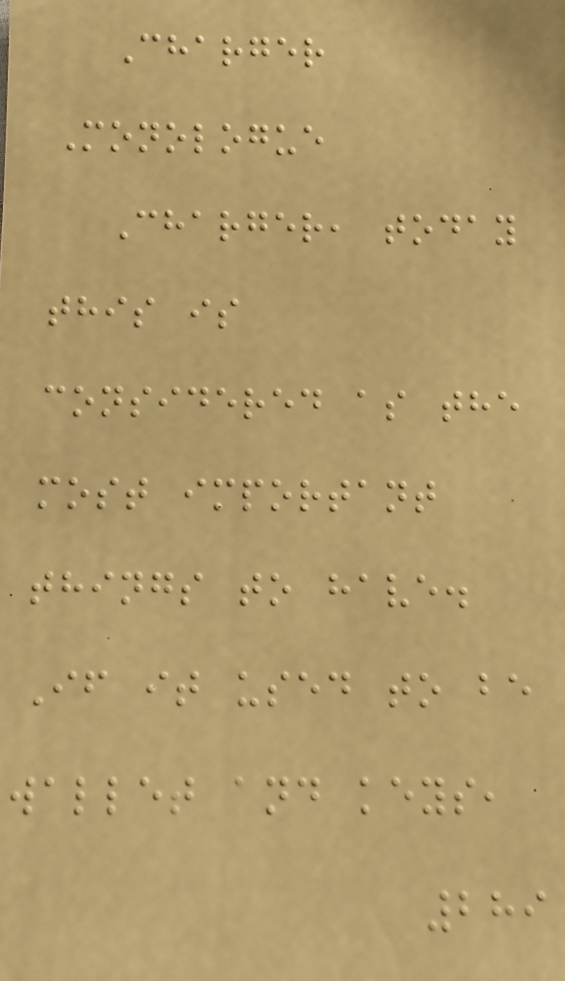Charger
Monologue
Charger, today
this is
considered as the
most important
things to have.
If it used to be
wallet and keys,
289
